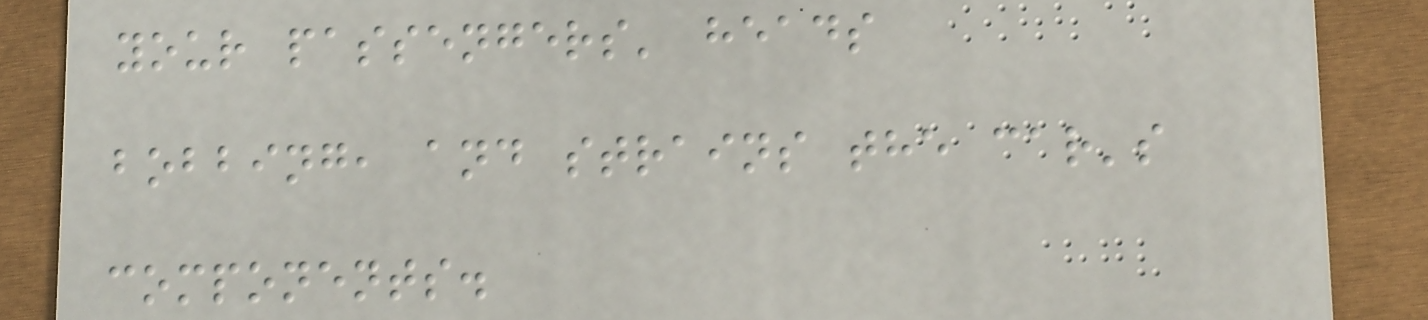your passengers' heads
bobbing, and strains the car's
components.
